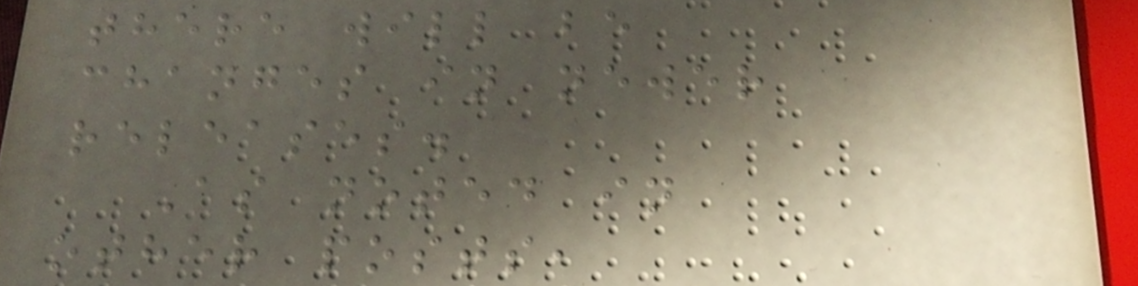there will be
changes in newer
releases.
As noted in
other posts,
